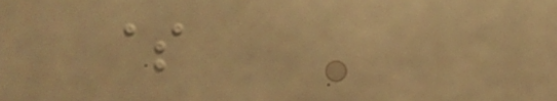$
